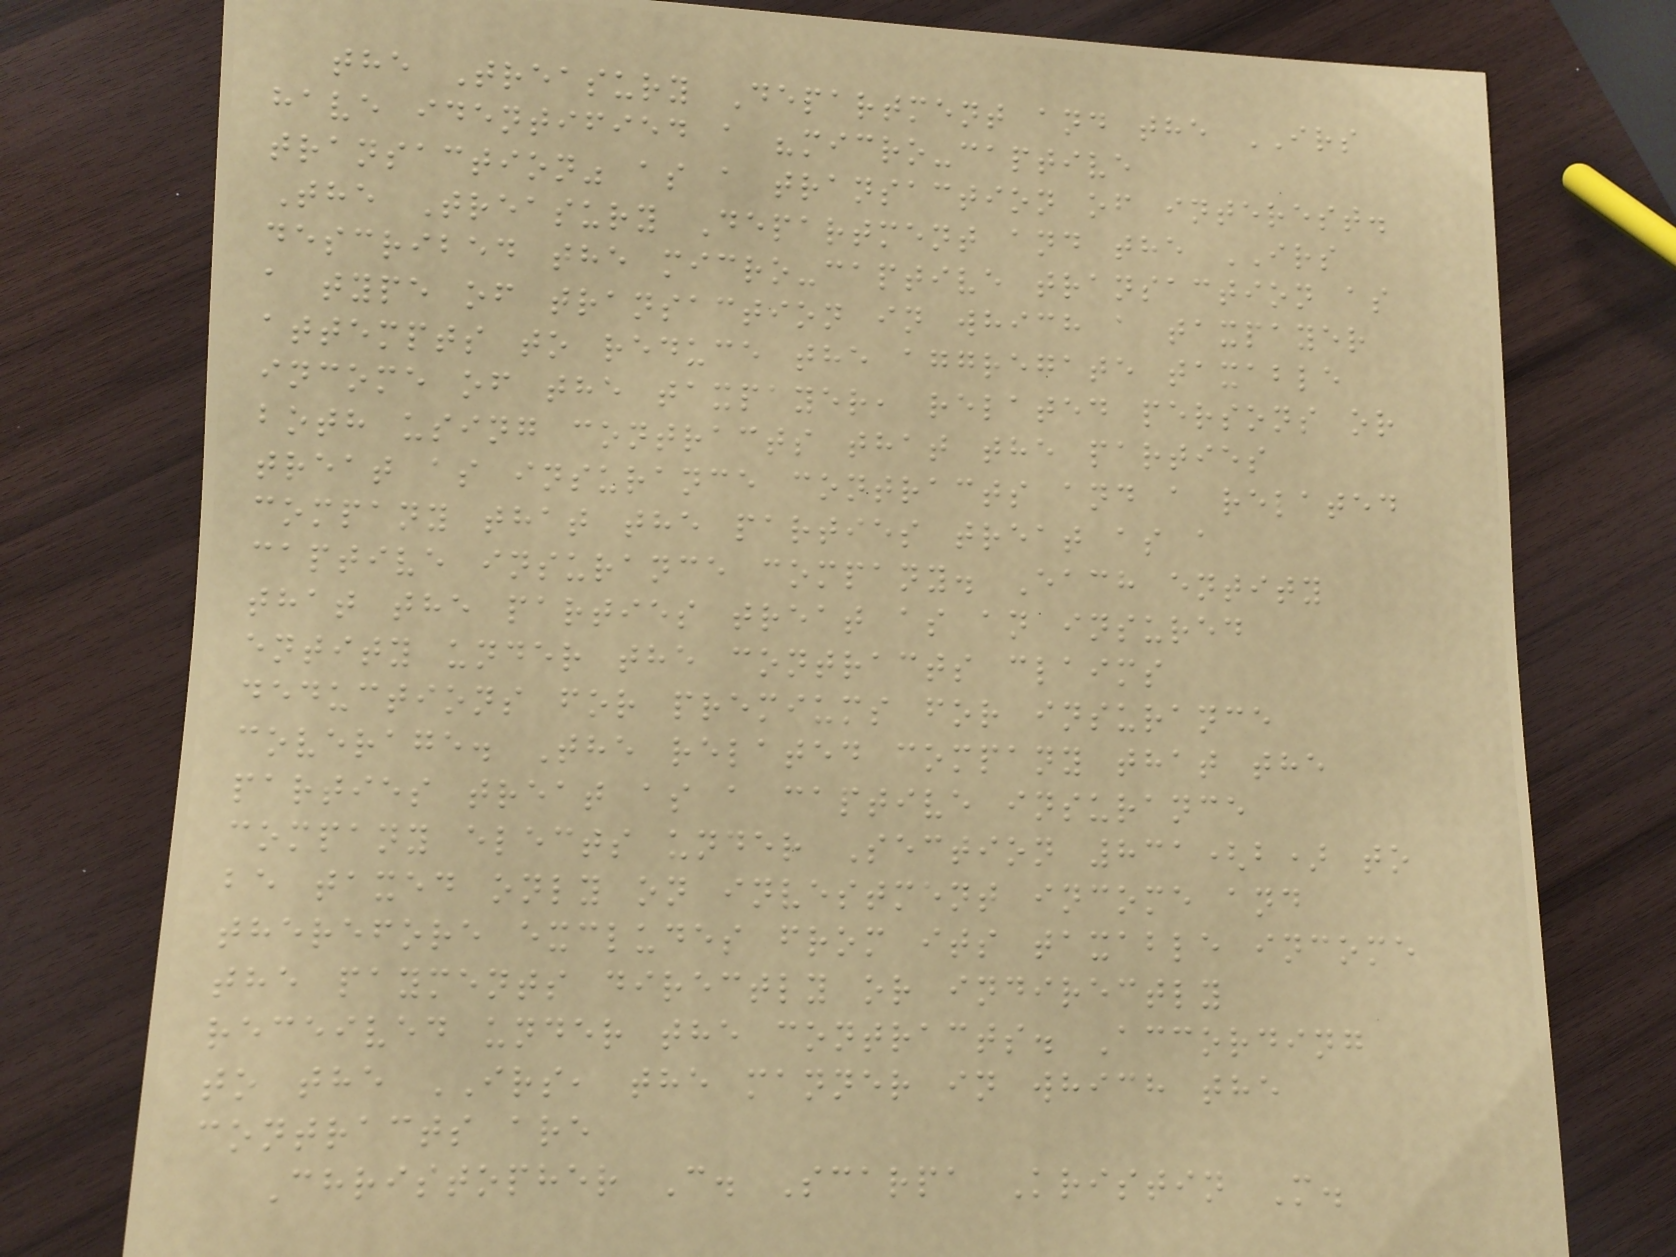the Treasury Department and the IRS
have identified a "micro-captive
transaction" as a transaction of interest.
The Treasury Department and the IRS
described the micro-captive transaction as
a type of transaction in which a taxpayer
attempts to reduce the aggregate taxable
income of the taxpayer, related persons or
both using contracts that the parties
treat as insurance contracts and a related
company that the parties treat as a
captive insurance company. Each entity
that the parties treat as an insured
entity under the contracts claims
deductions for premiums for insurance
coverage. The related company that the
parties treat as a captive insurance
company elects under Section 831(b) to
be taxed only on investment income and
therefore excludes from its taxable income
the payments directly or indirectly
received under the contracts. According
to the IRS, the manner in which the
contracts are
Christopher C. Scarpa Kristin M.
